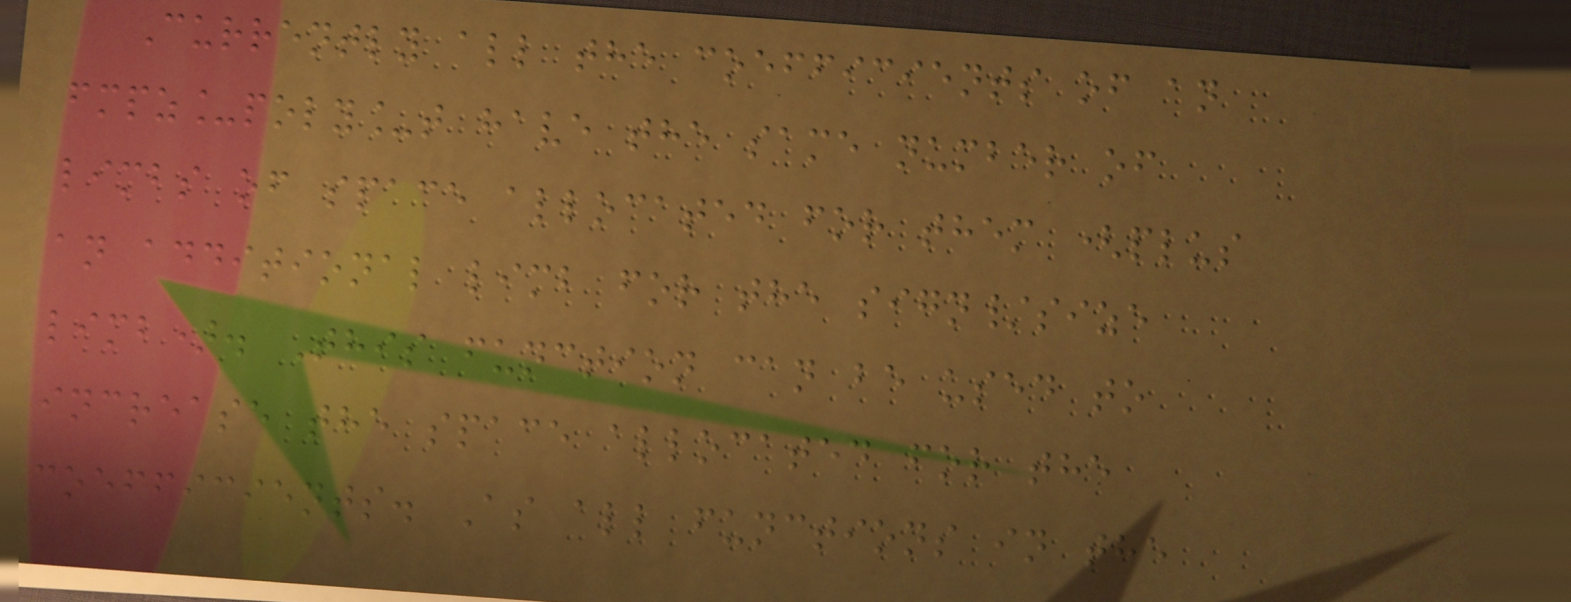Currently all the coefficients of an
fmpz_poly_t have the same number of
limbs of space allocated for them (plus
an additional limb for the sign/size
limb). This function can be used to
increase the space allocated for the
coefficients. As all functions in the
